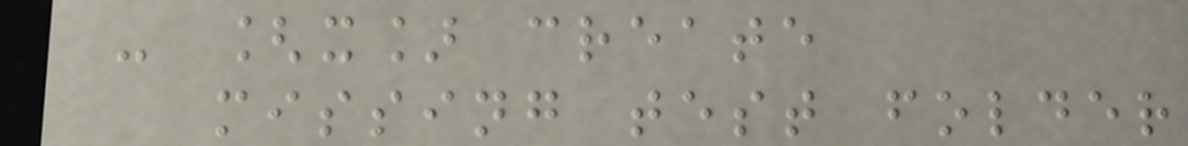- [x] create
missing test folder
